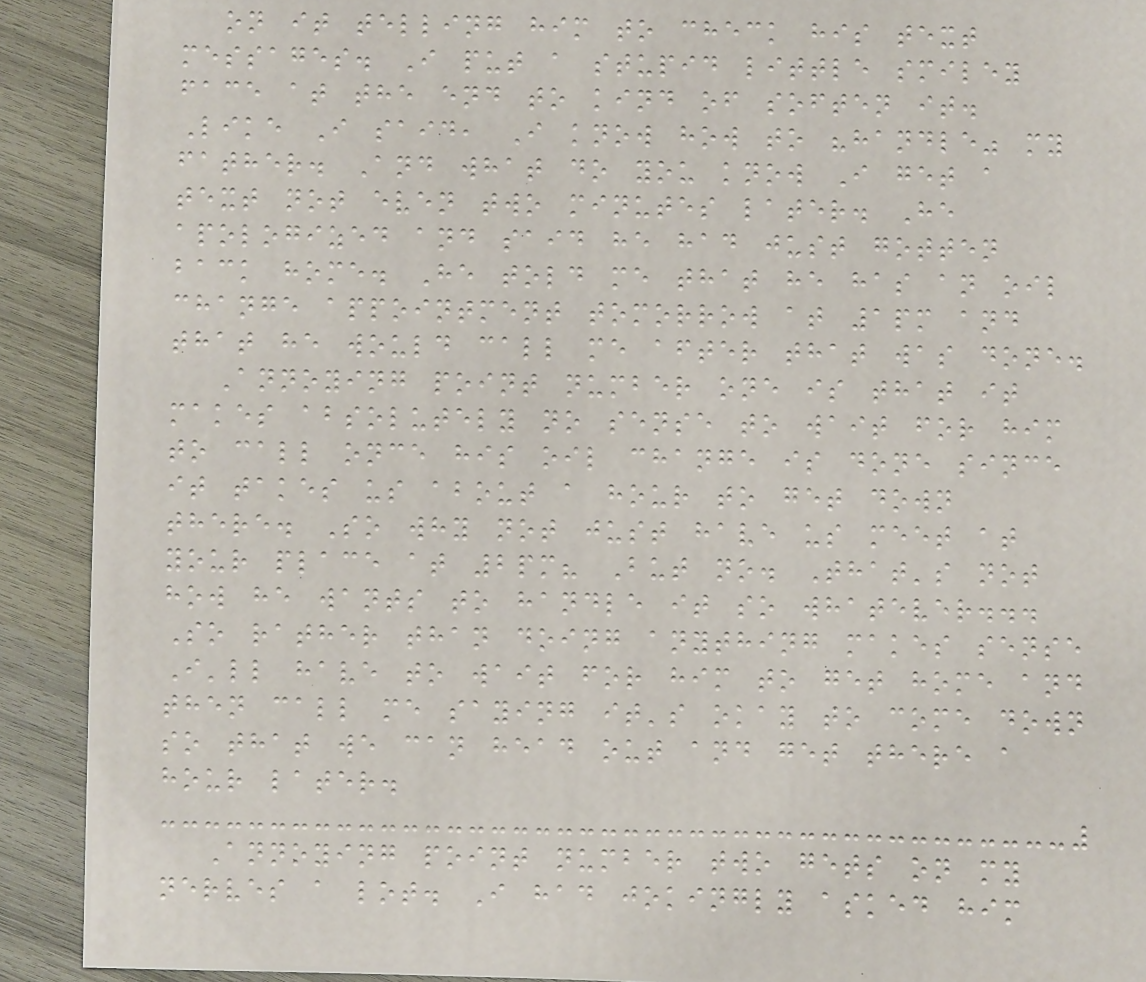on it telling him to check his text
messages. I put a stupid little smiley
face at the end to kind of soften it.
Like I said, I know how to "handle" my
father. And what do you know I get a
text not even two minutes later. He
apologized and said he had just gotten
back home. He told me that he has an oil
change appointment tomorrow at 1pm and
that he would call me after that was done.
Annoying point number one is that it
makes absolutely no sense to wait for him
to call once his oil change is done since
it takes us about a hour to get down
there. So why not just have us meet at
your place at 2pm? But no. That's not
how he wants to handle it so whatever...
So rather than doing anything makes sense
I'll have to wait for him to get home and
then call me saying it's okay to come down
so that we can head out and get there a
hour later.
Annoying point number two gets on my
nerves a lot. I had jokingly asked him
